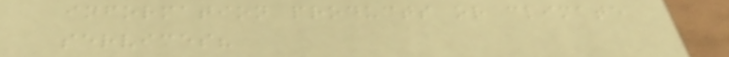information products or climate
services?
